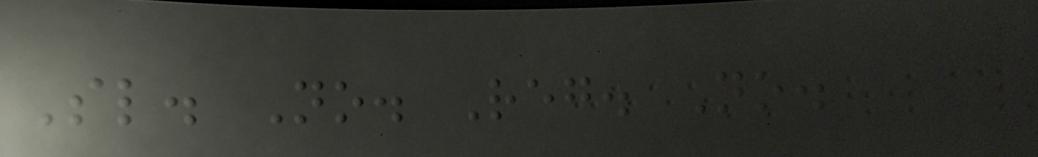Sl. No. Reg. No.
